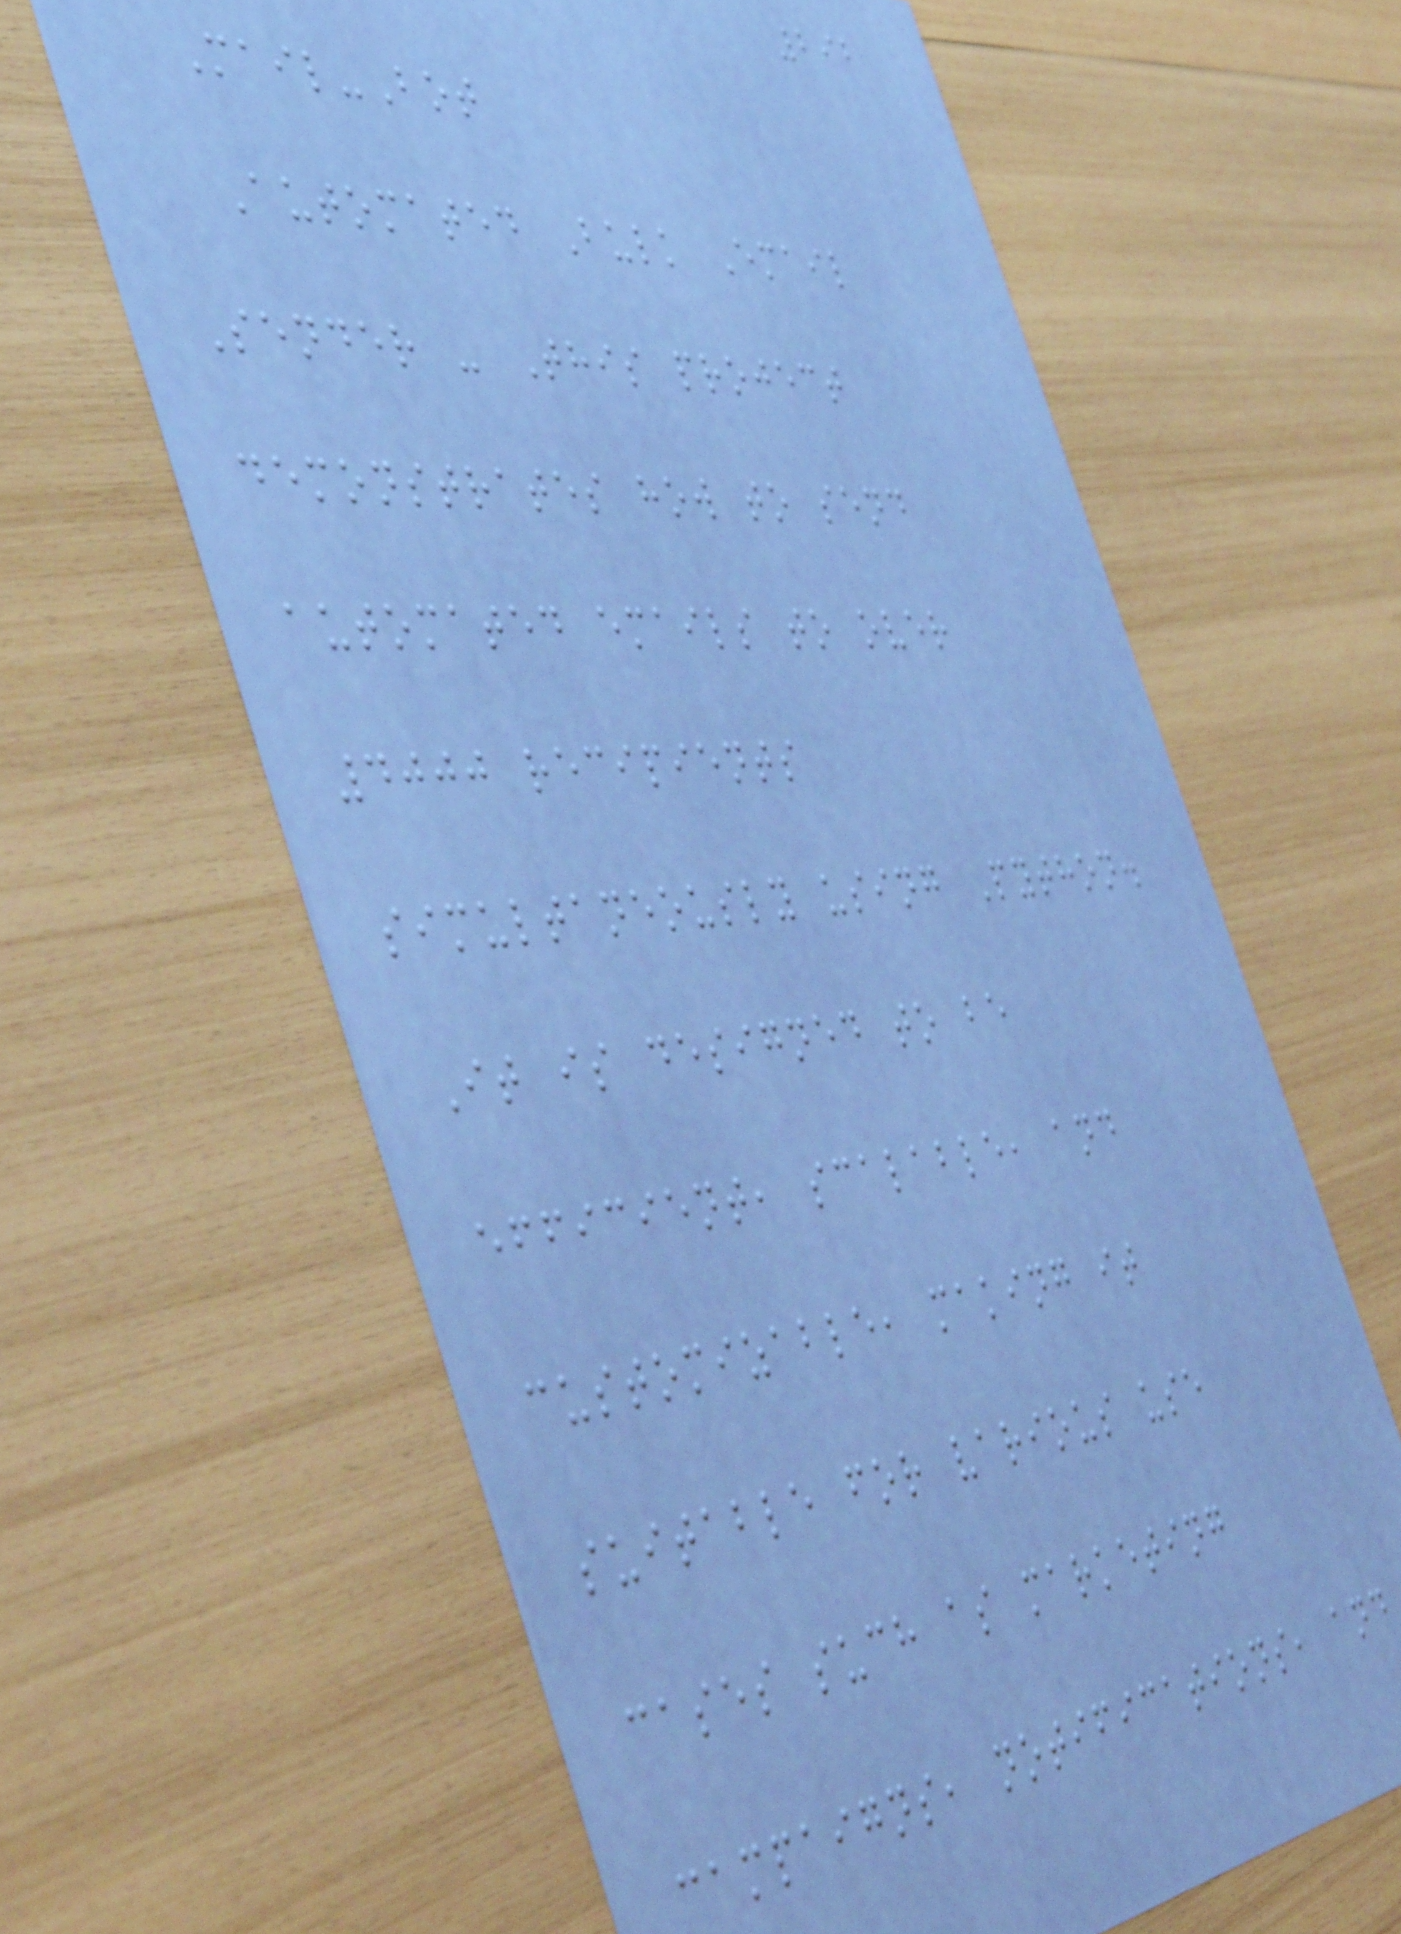292
Mail-Bot
Automated Bulk Email
Sender - This project
demonstrates how to send
automated emails to over
4000 recipients
simultaneously using Python.
It is designed to be
efficient, scalable, and
customizable, making it
suitable for various use
cases such as marketing
campaigns, notifications, and
